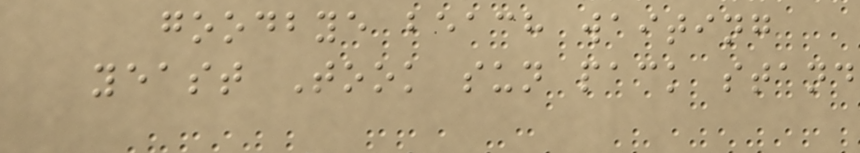goodbye beach waiting
yeast Took sun pack stand
